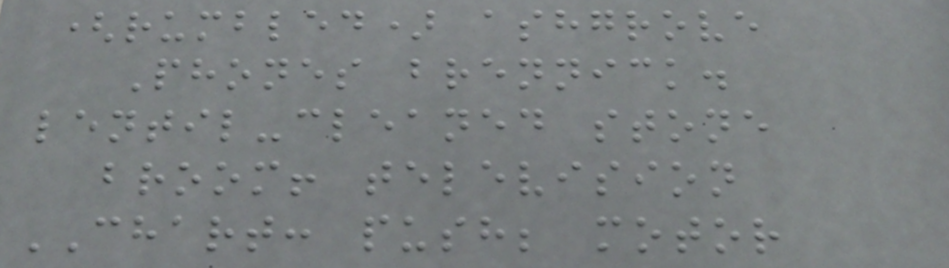(rumbled) ashgrove
Phones brennick.
lentil-cleaned stone
broom! television
CHART: push; motor
